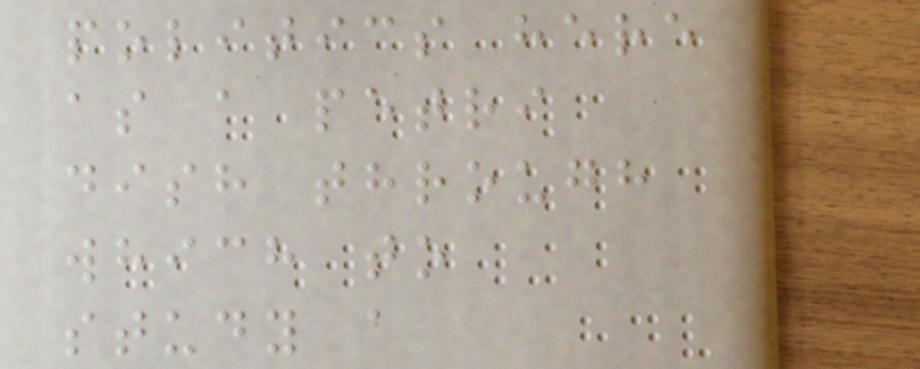politics here
as a petri
dish through
which to
study a
